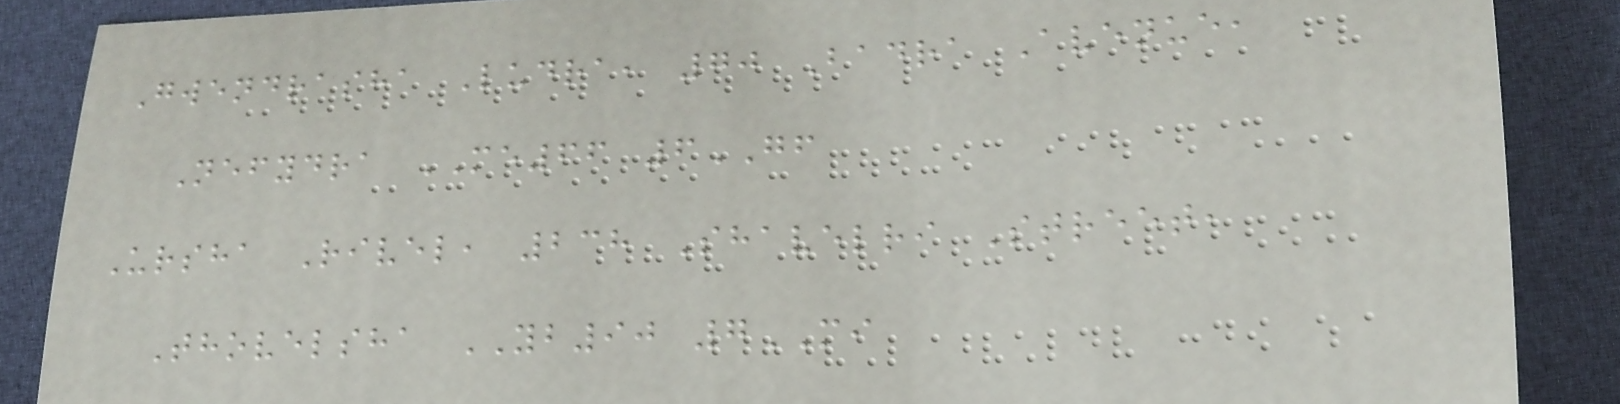Gwendrasha Ludra, 70 Badra Avenue,
Nefydra ME66 6GF
Ursha Rivel, 238 Shavelri Street,
Thovelsha YB90 7MI
